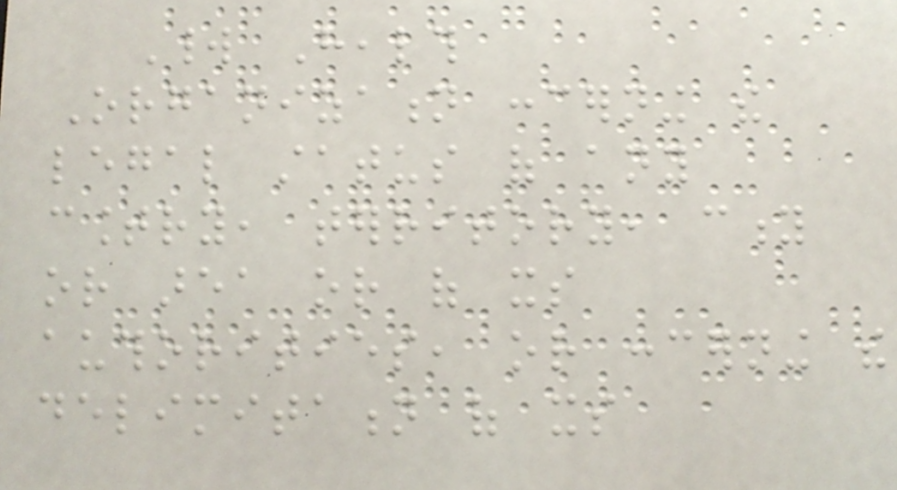World Health
Organization concerning the
legal status of any
country, territory, city
or area or of its
authorities, or concerning the
delimitation of its
